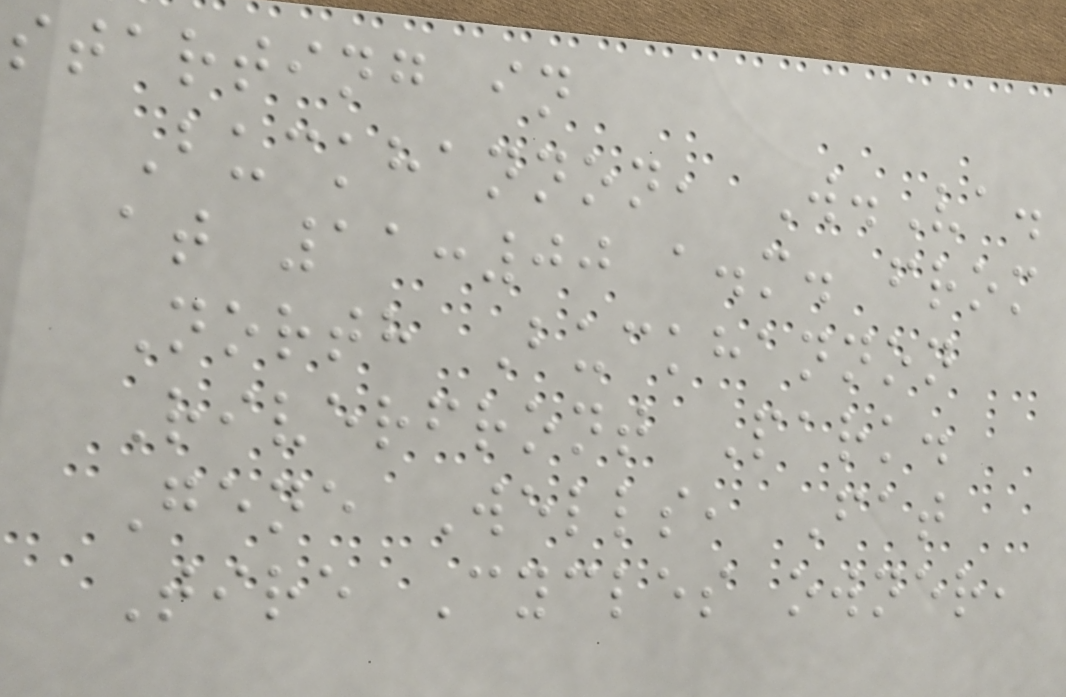starting in
Buckhannon, W.Va.
at 11:00 a.m. from
North Buckhannon
Riverfront Park.
Gene Wells, Fat
Tire Cycles owner,
